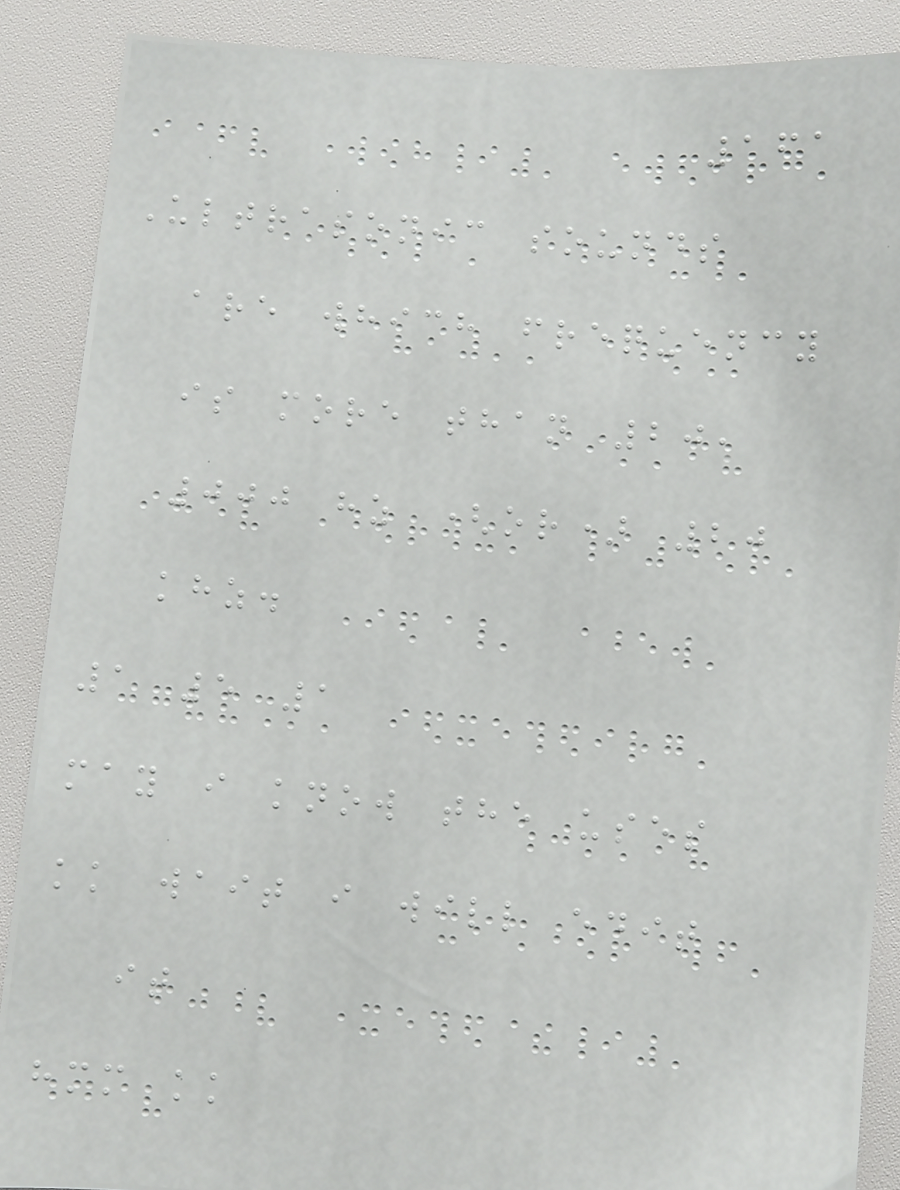161
Ultrasonic sounds
are which frequency
is more than 20,
000 hz (or) 20
khz.
1 5 1
may i know the uses
kk wait i will edit
it
hmm kk
